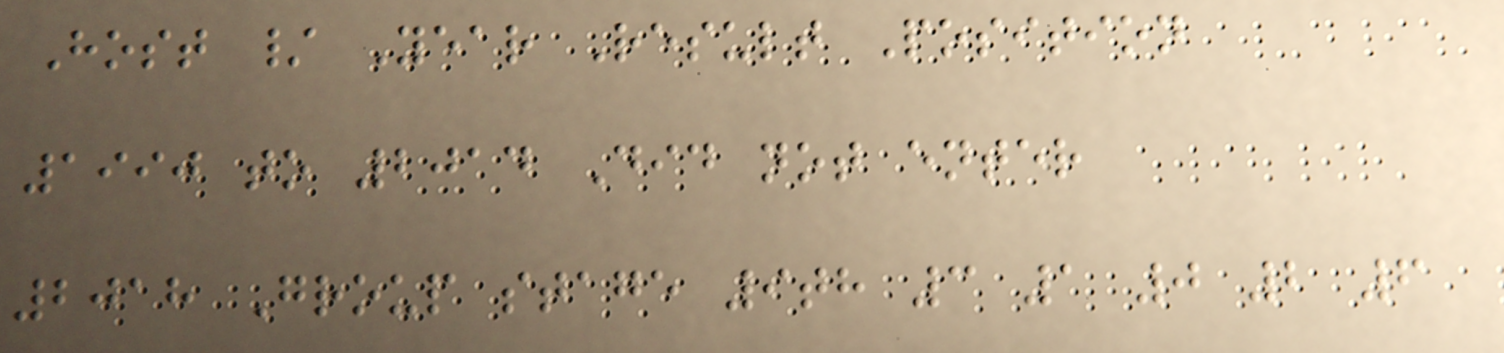Host / Year Result Position
1990 to 2014 Did not enter
2018 Group stage 9th 3 1 0 2 6
